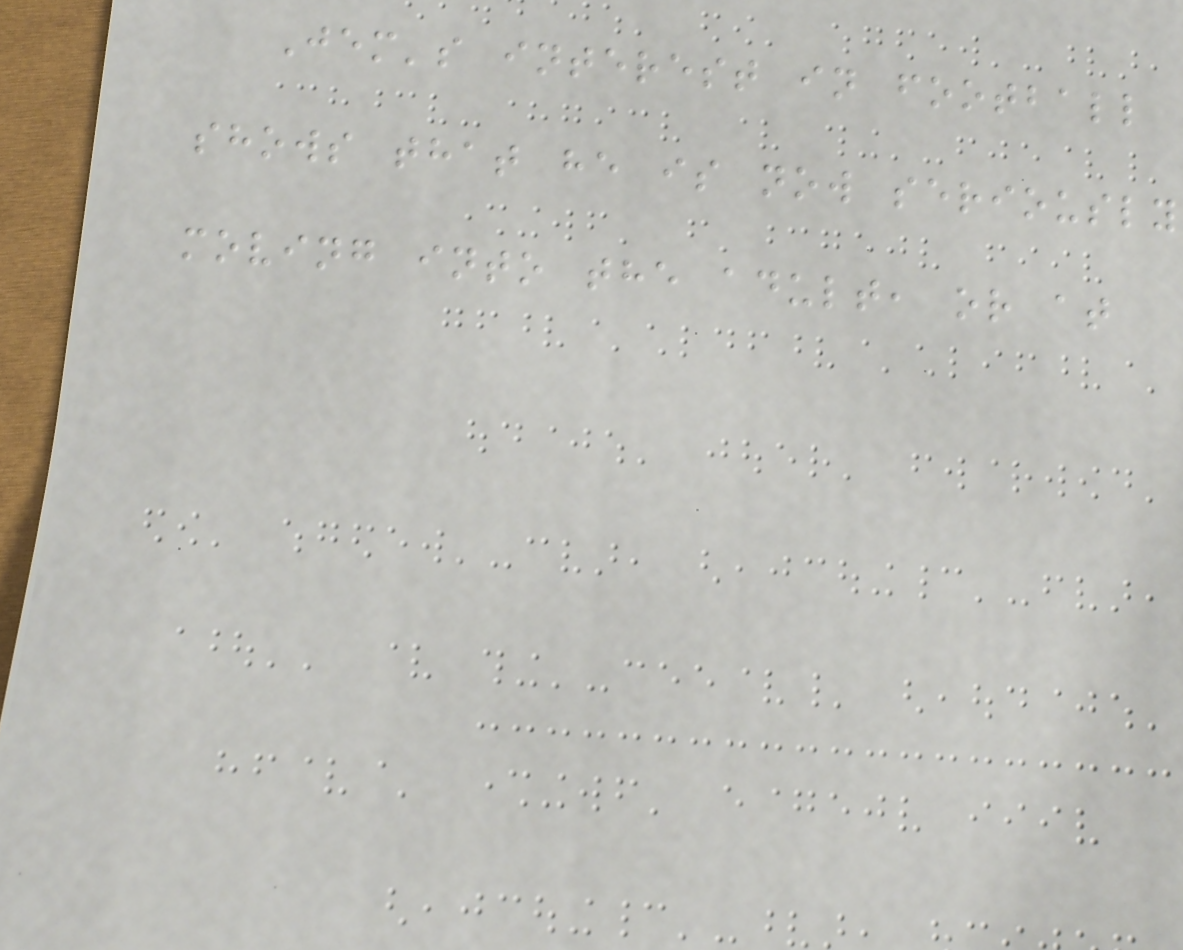Jem's interest in football
shows that he is now seriously
moving into the adult, or at
